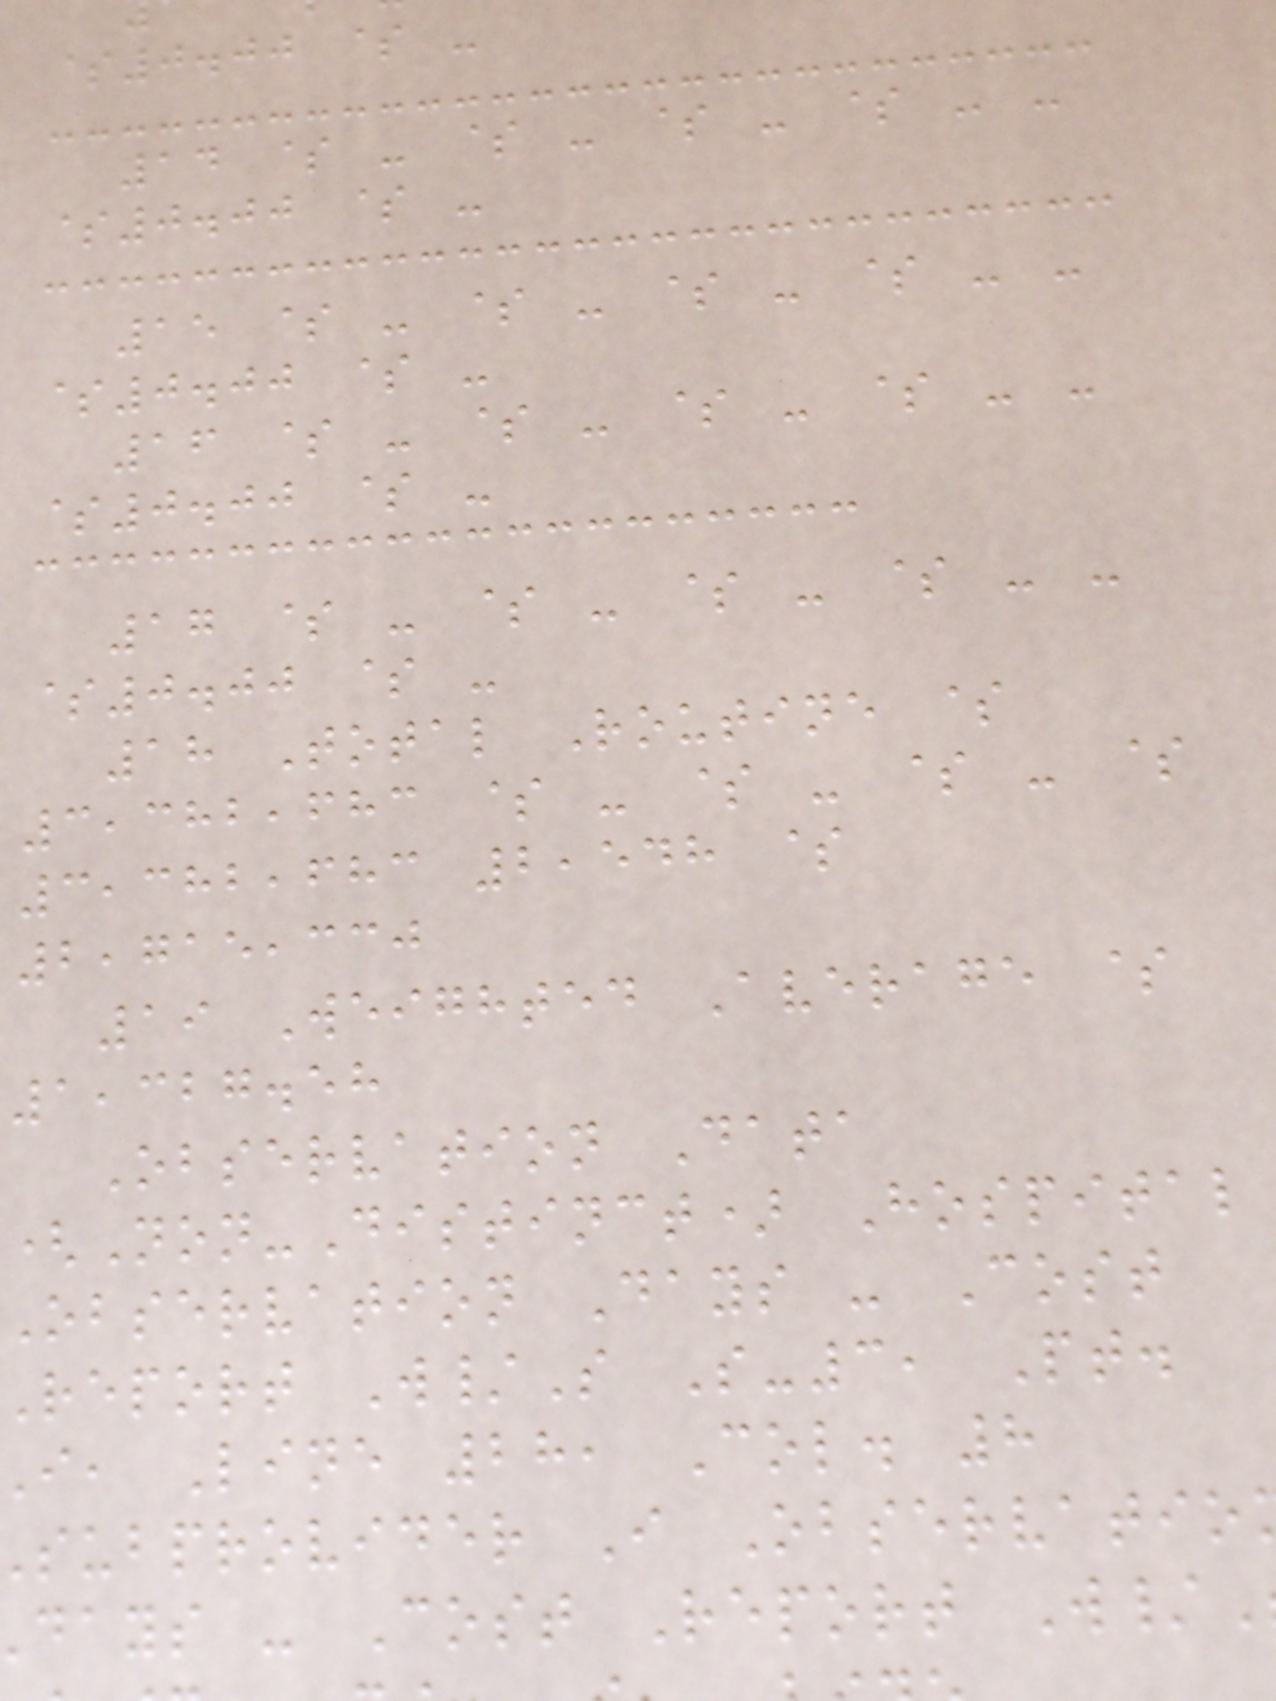$0.00 $ -
14 $ - $ - $ - $ - -
$0.00 $ -
15 $ - $ - $ - $ - -
$0.00 $ -
16 $ - $ - $ - $ - -
$0.00 $ -
17 $ - $ - $ - $ - -
$0.00 $ -
18 Total Routine $
3,382,683 $ - $ - $ - $
3,382,683 2,548 $
2,715,330
19 Weighted Average $
1,327.58
Observation Data
(Non-Distinct) Hospital
Observation Days - Cost
report W/S S-3, Pt.
i, Line 28, Col. 8
subprovider I Observatio
days - Cost Report W/
